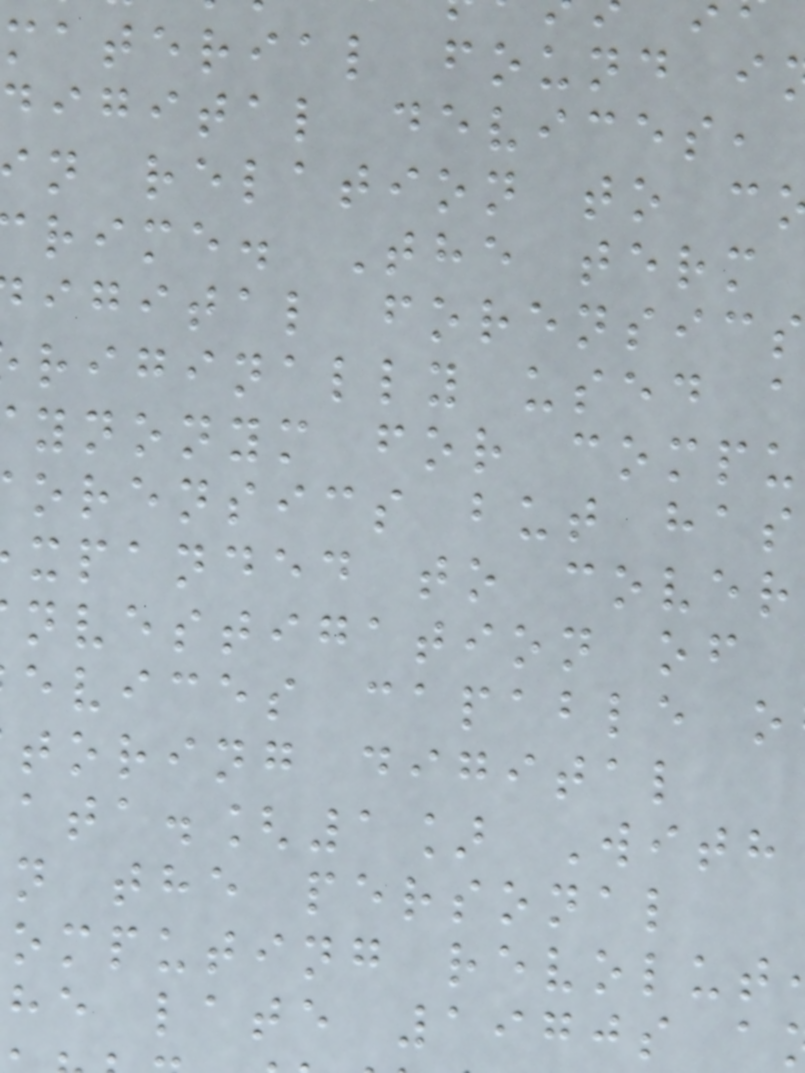material found i
digital devices,
n relation to c
rime. The term
igital forensics
riginally used a
ynonym for compu
orensics but has
xpanded to cover
nvestigation of
evices capable o
toring digital
ata.[1] With
n the personal
omputing revolut
he late 1970s a
